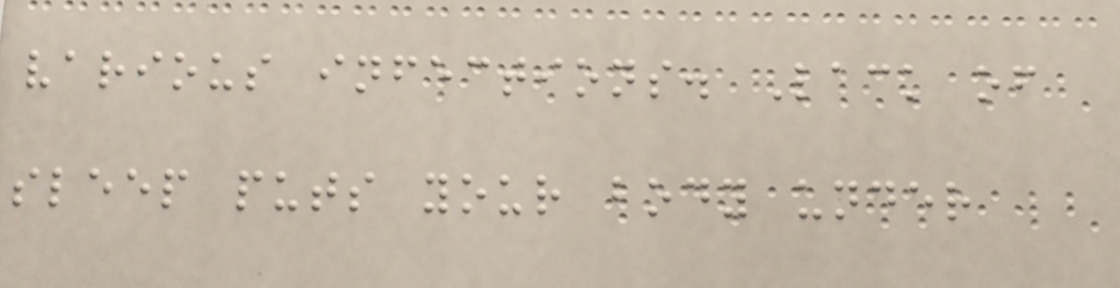various infections. Lack of
sleep puts your body under
